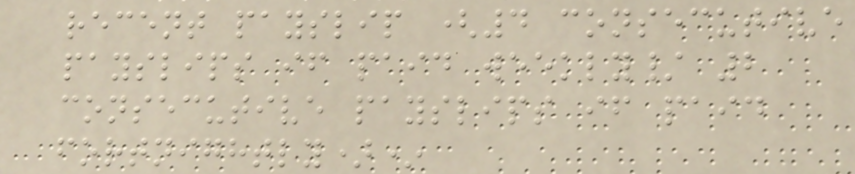recent payslip (4 consecutive
payslips if paid weekly/ 2
consecutive payslips if paid
fortnightly)*
